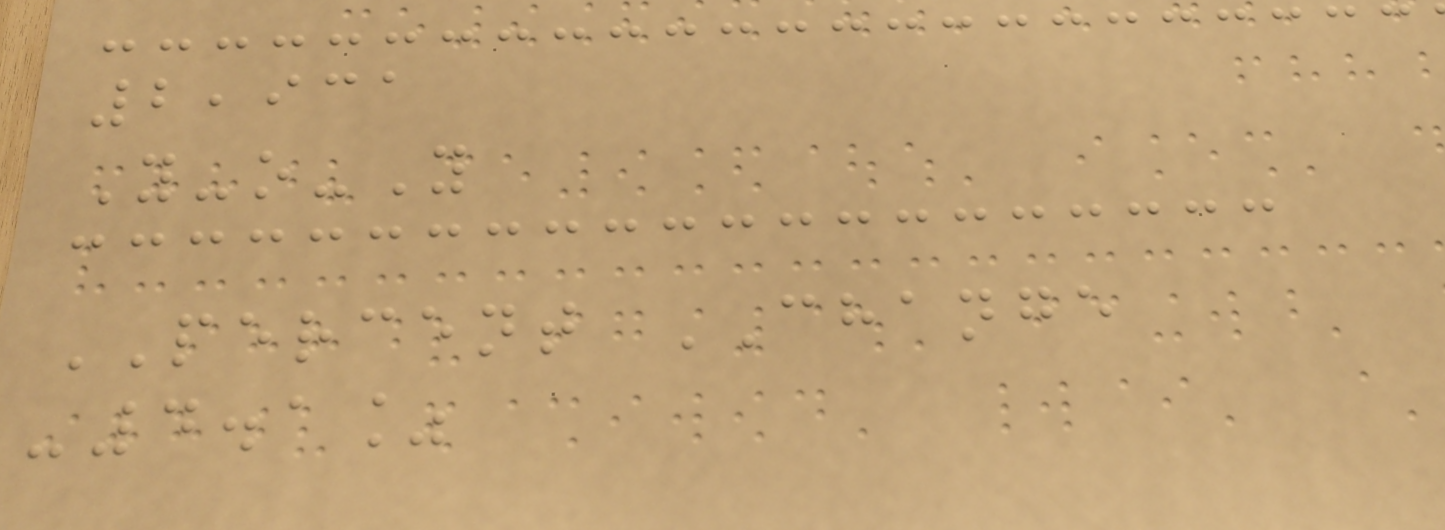2,931
Y-o-Y
PERCENT CHANGE
-4.1%
